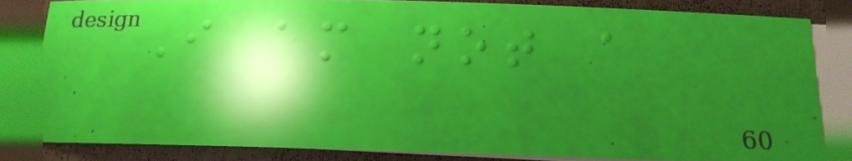I am not a
